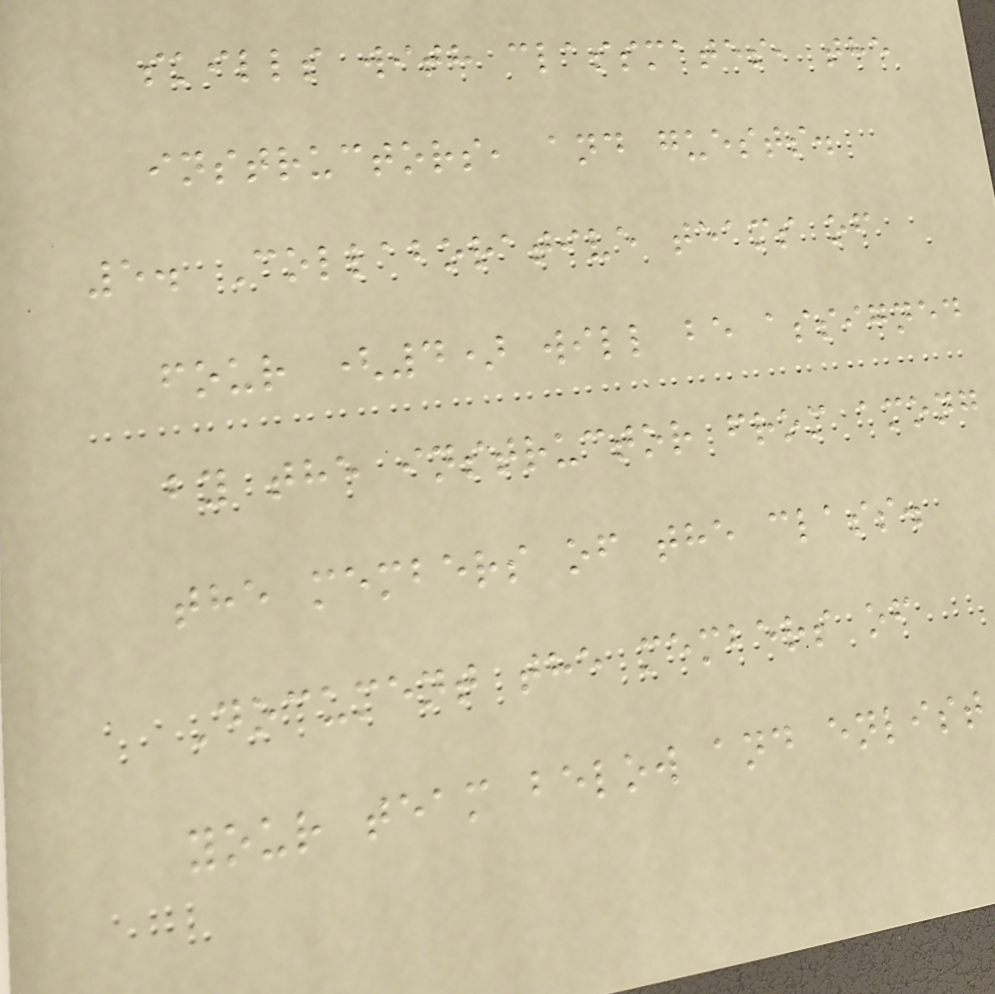skills with classmates, the
instructors, and guests.
5. Collaborative teams of
four (4) will be assigned
by the instructor from among
the members of the class.
Document the members of
your team below and enlist
